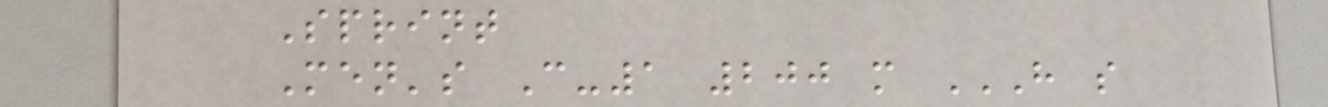Sprint
Men's C-1 200 m H S
